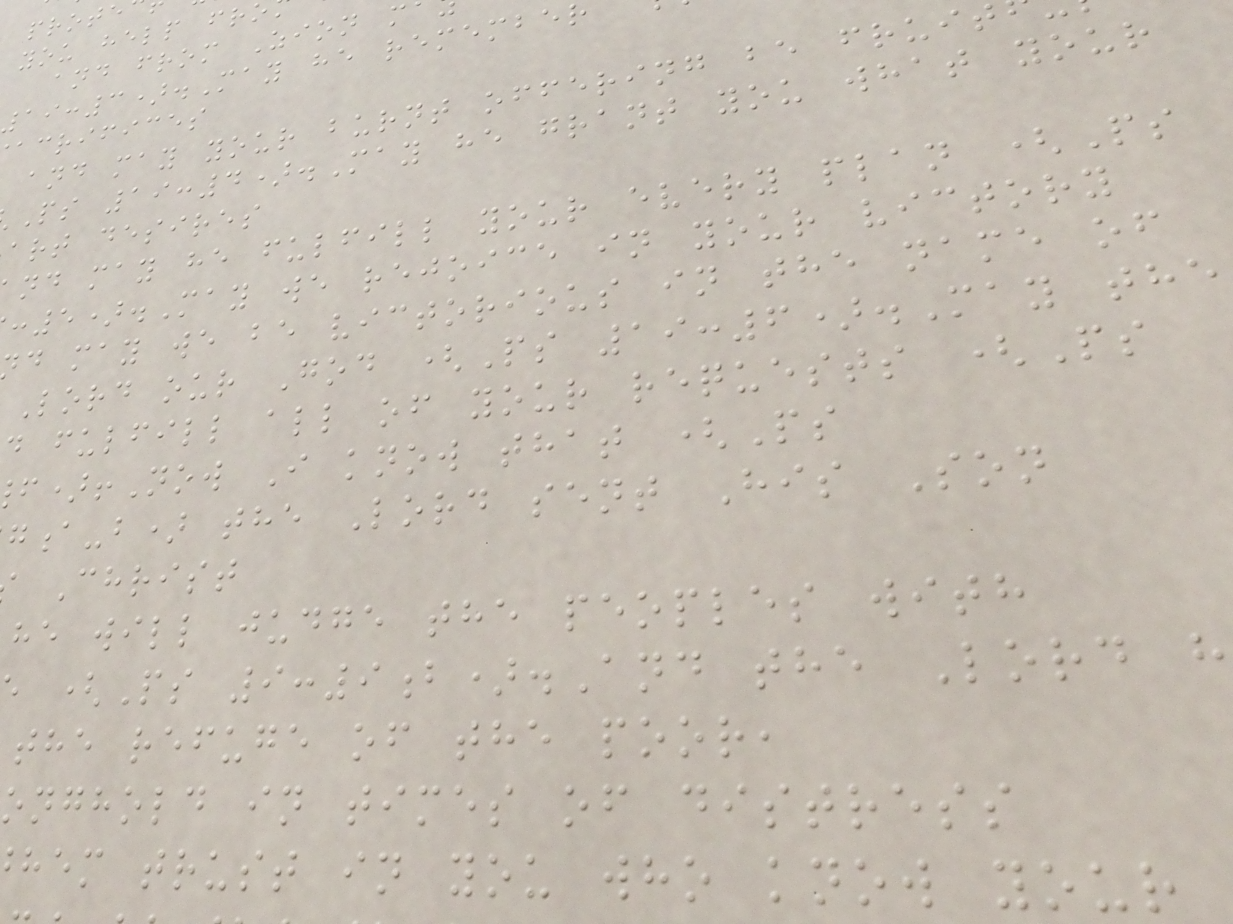you help fr
and from Zion m
19:3).May he remembe
acrifices
and may your burnt offering be fruit
Ps 19:4).May he grant you what your
art desires
nd may he fulfill your every plan (Ps
:5).May we rejoice in your victory
d may we be victorious in the name of
Lord our God (Ps 19:6).May the
d fulfill all of your requests (Ps
)!Now I know that (Ps
a-b) the Lord sent His Son
Christ
he will judge the peoples with
(Ps 9:9b).And the Lord h
the refuge of the poor,
onghold in times of distress
hem trust in you who know your
